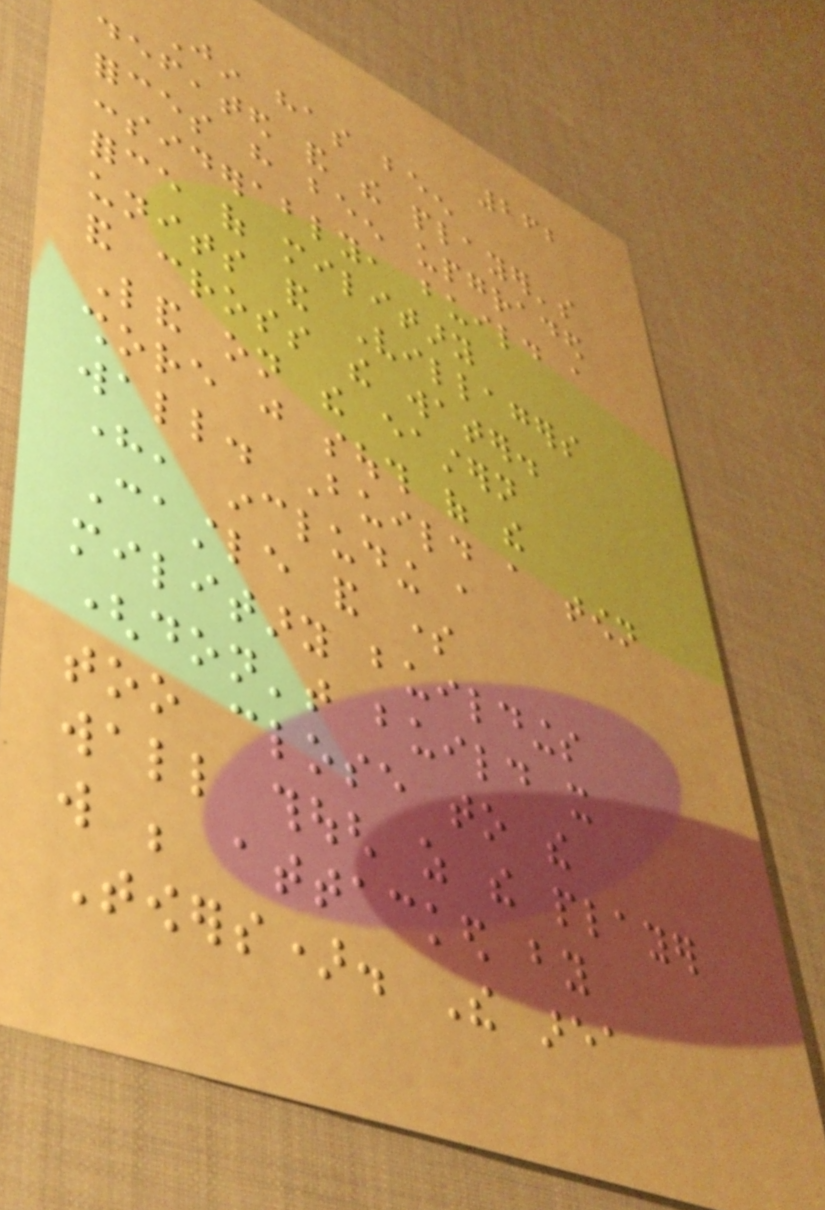262
Jin has been
defeated and the player's
forces have been upgraded
considerably, build a
force of military
units and Villagers
and cross the water.
Land on the eastern
shore just south of the
wall. Build a town
here, including a
Castle and some
military buildings
(don't build it
too close to the
wall though as the player
will be attacked by
Towers). The area
